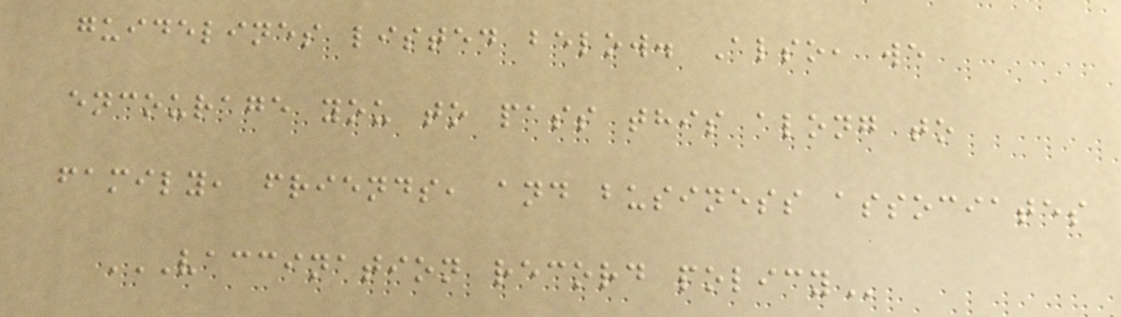guidelines listed below. Also, we
encourage you to pass this along to
family, friends, and business associates
VACCINATION RECORD POLICY
